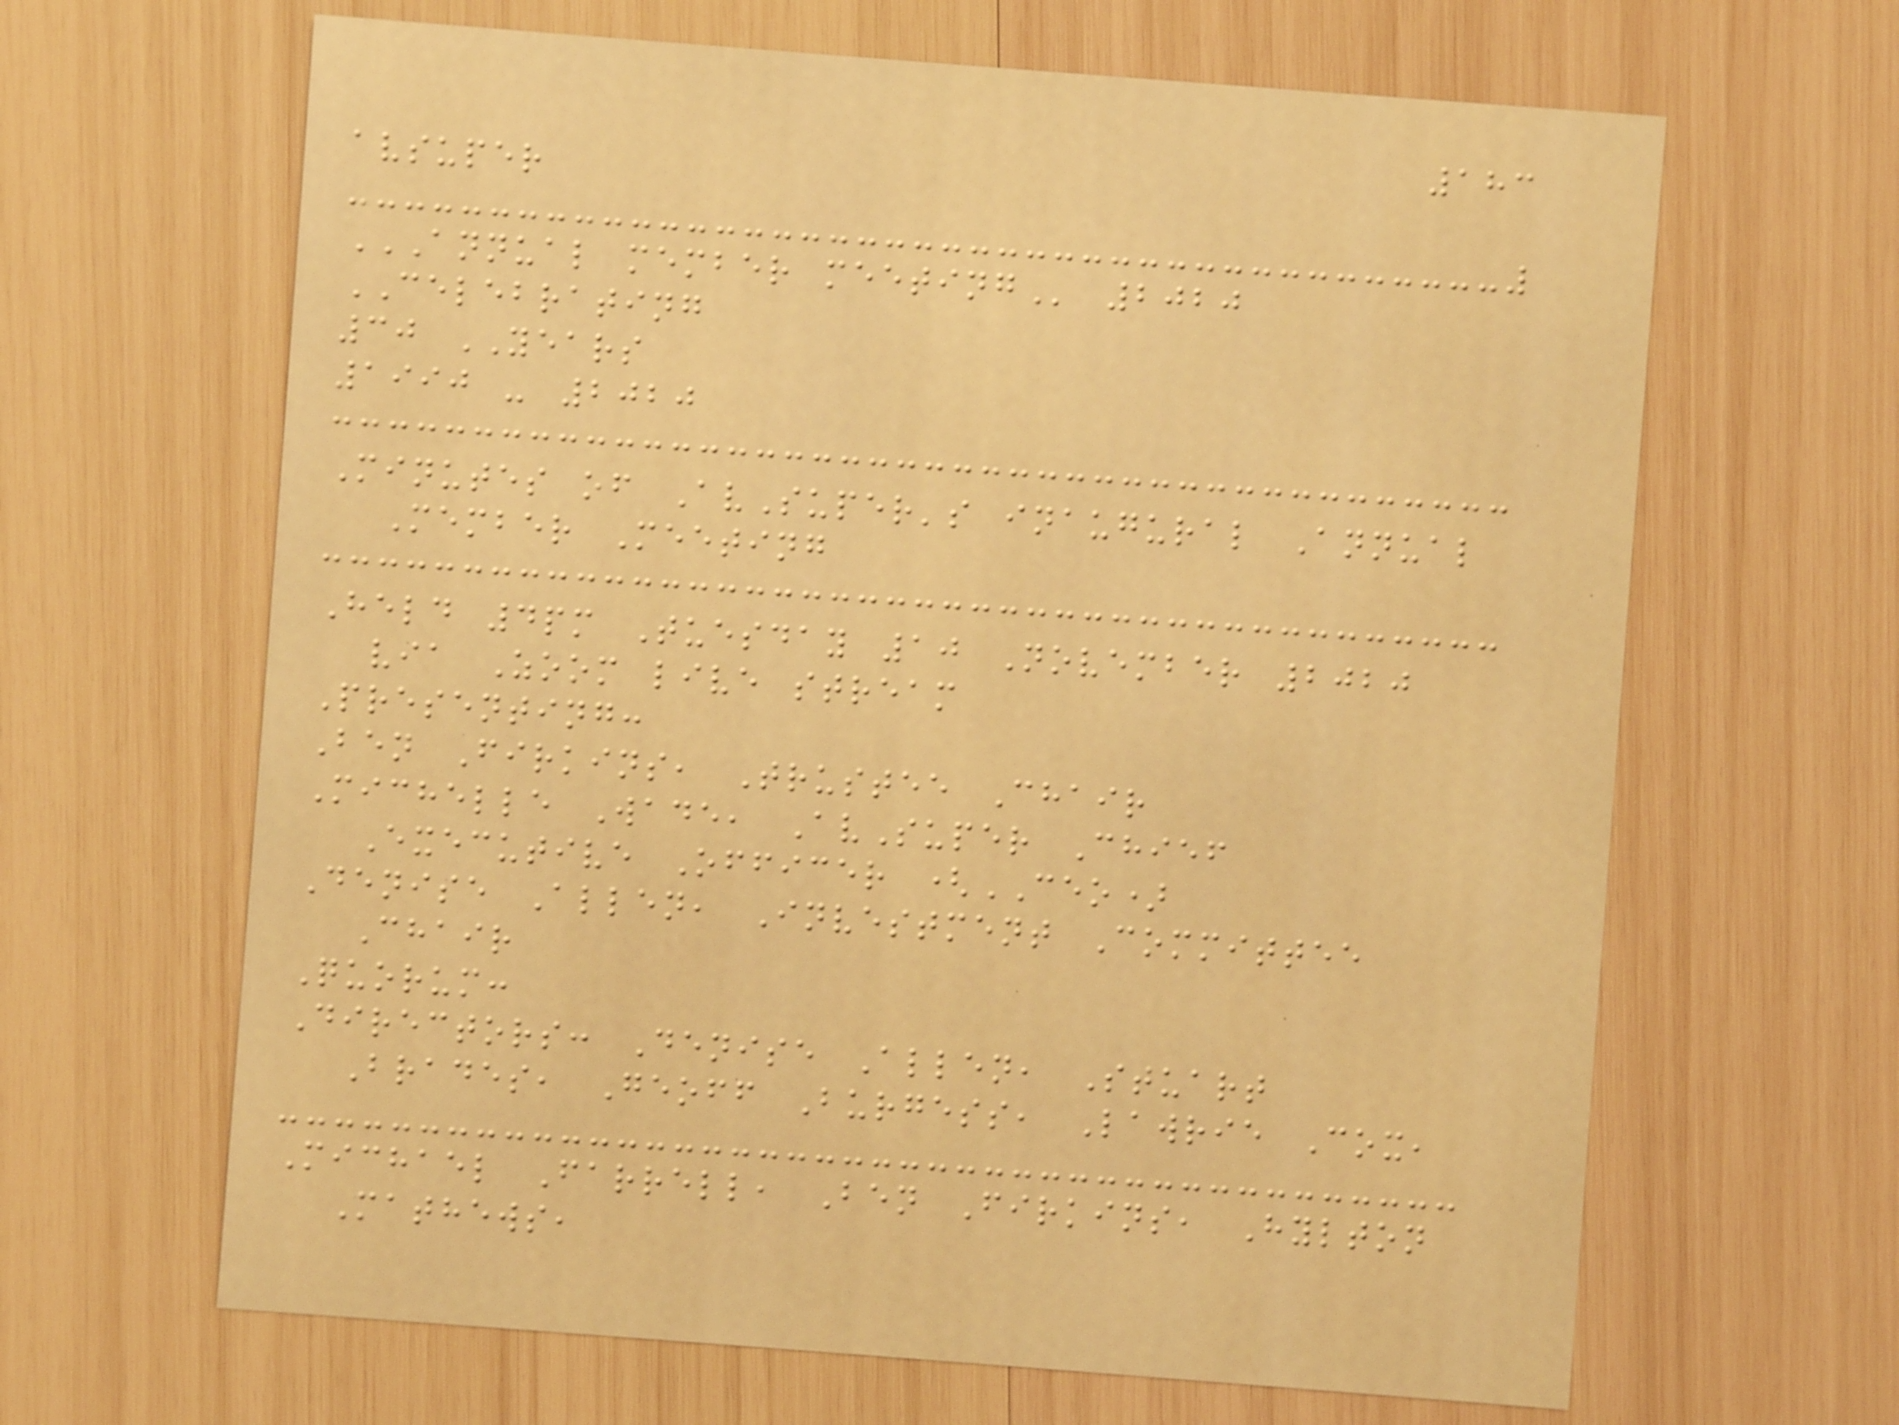183
avsuper
ANNUAL MEMBER MEETING 2020
CELEBRATING
30 YEARS
1990 - 2020
Minutes of AvSuper's inaugural Annual
Member Meeting
Held 4pm Tuesday 10 November 2020
via Zoom live stream
Presenting:
Ben Firkins, Trustee Chair
Michelle Wade, AvSuper Chief
Executive Officer (CEO)
Denise Allen, Investment Committee
Chair
Quorum:
Directors: Denise Allen, Stuart
Brades, Geoff Burgess, Lawrie Cox,
Michael Farrell, Ben Firkins, Hylton
Mathews,
